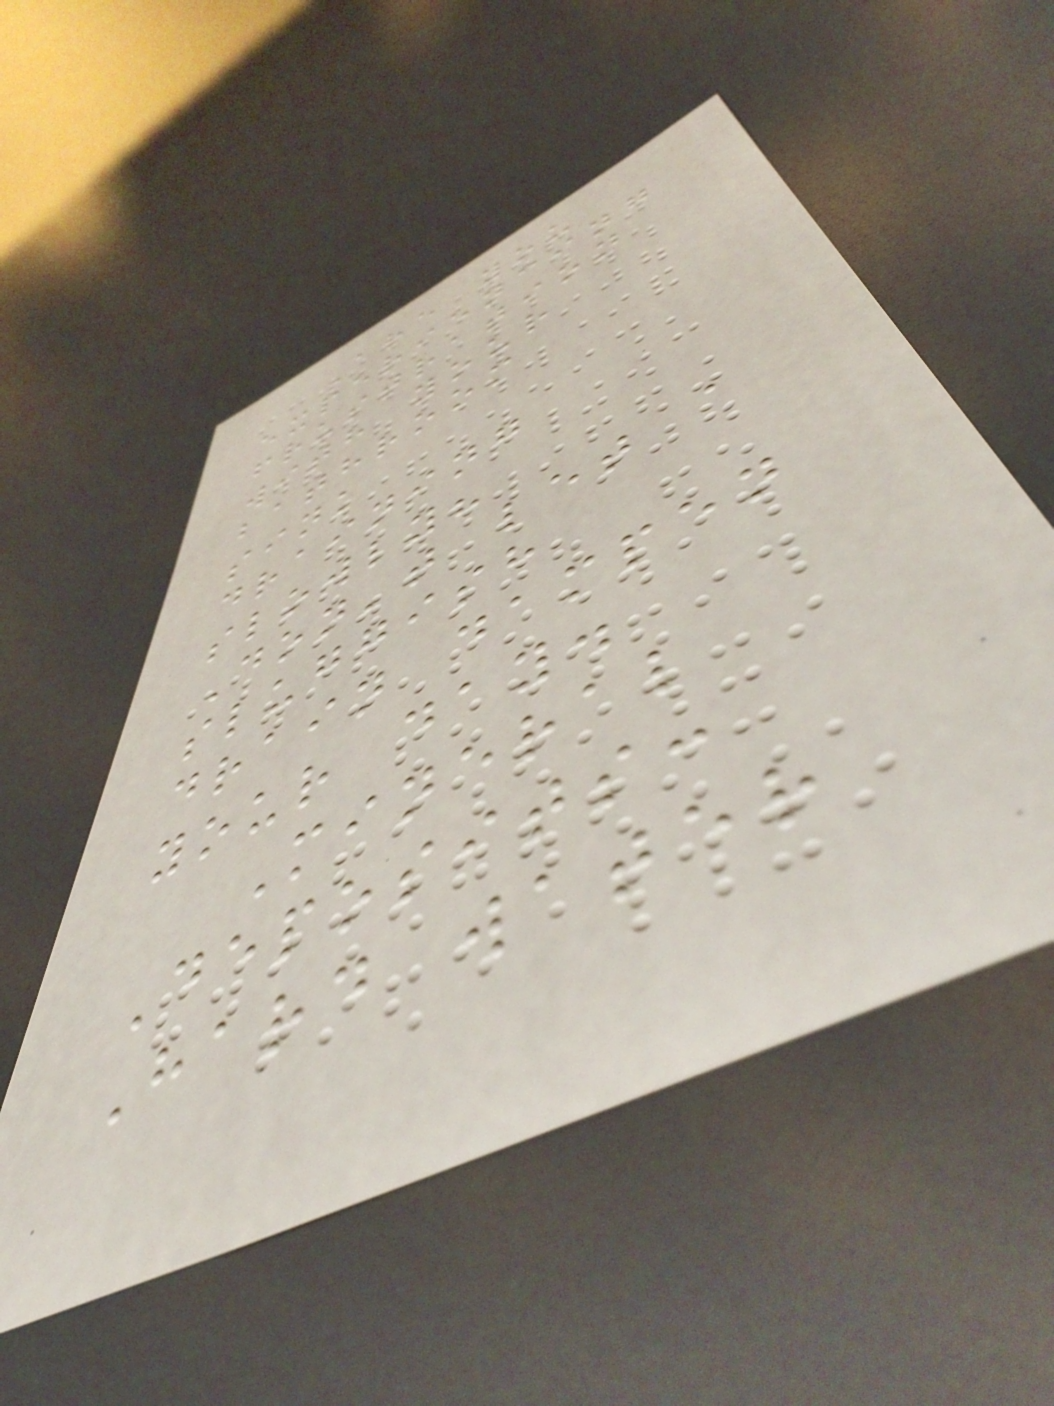Are you
experiencing
frustration
with your
bathroom
sink
draining
slowly?
Don't let a
sluggish
drain dampen
your day.
Mineral
Deposits:
Hard water
